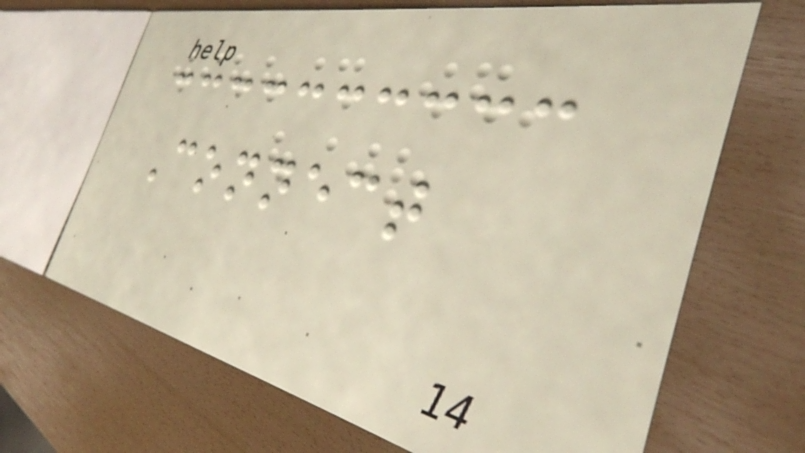Connect
